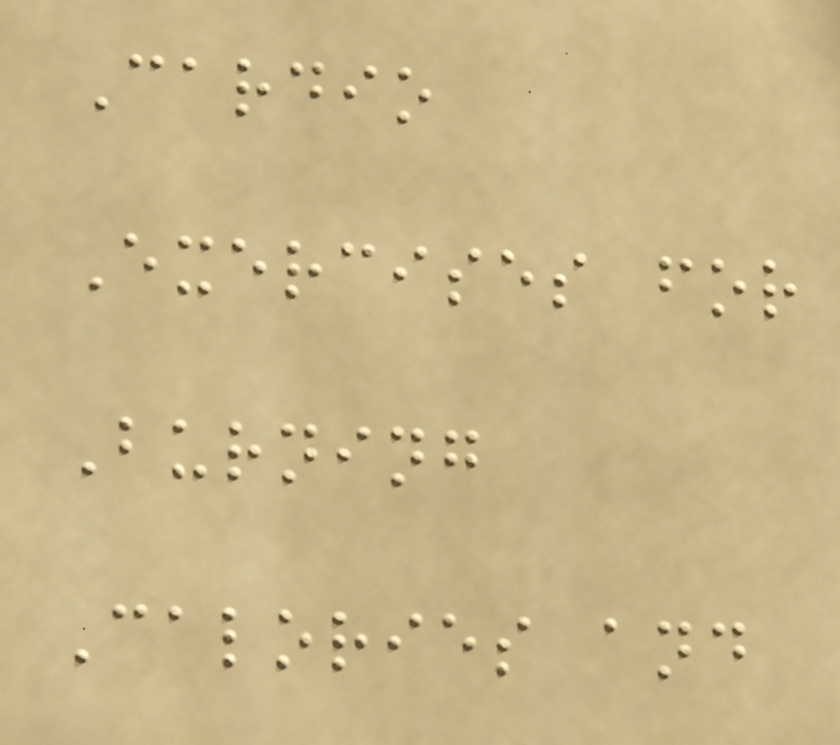Cardio
Exercises for
Burning
Calories and
